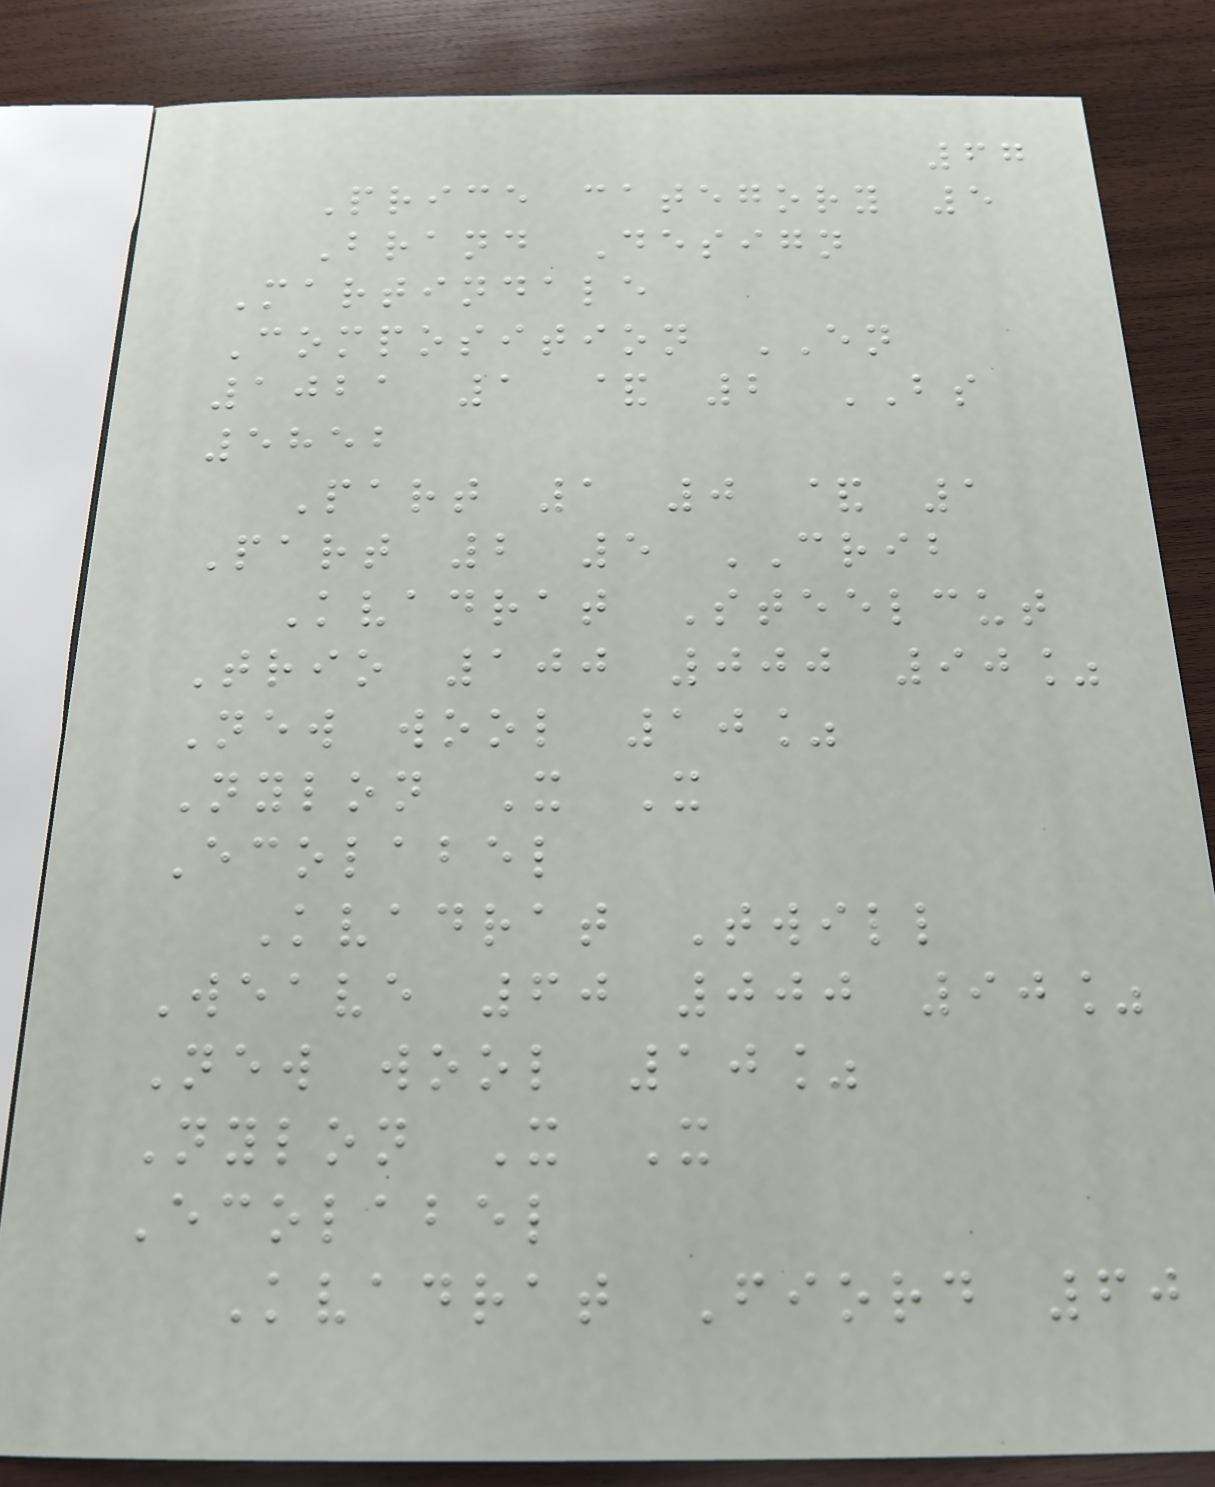67
Price category 5
Brand Design
Martindale
Composition EN
1021 1 & 2 BS
5852
Part 1 0 & 1
Part 2 5 CRIB
Kvadrat Steelcut
Trio 100 000 90%
New wool 10%
Nylon X X
Ecolabel
Kvadrat Twill
Weave 60 000 90%
New wool 10%
Nylon X X
Ecolabel
Kvadrat Fiord 60
